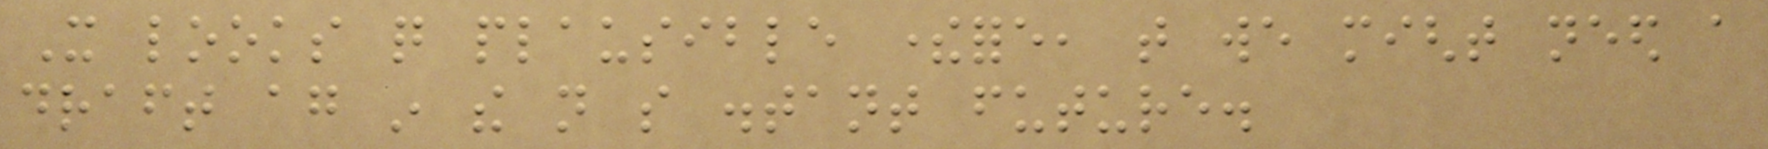It looks quite plausible therefore, that we might need a
draft again in the not so distant future.
